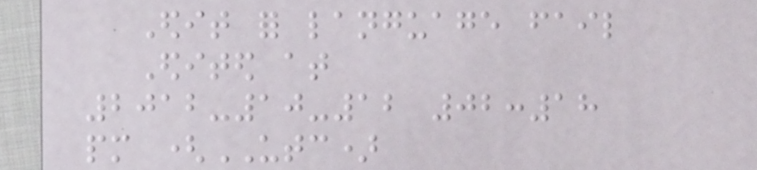Edit for language fail
Edited at
2012-10-12 02:18
pm (UTC)
